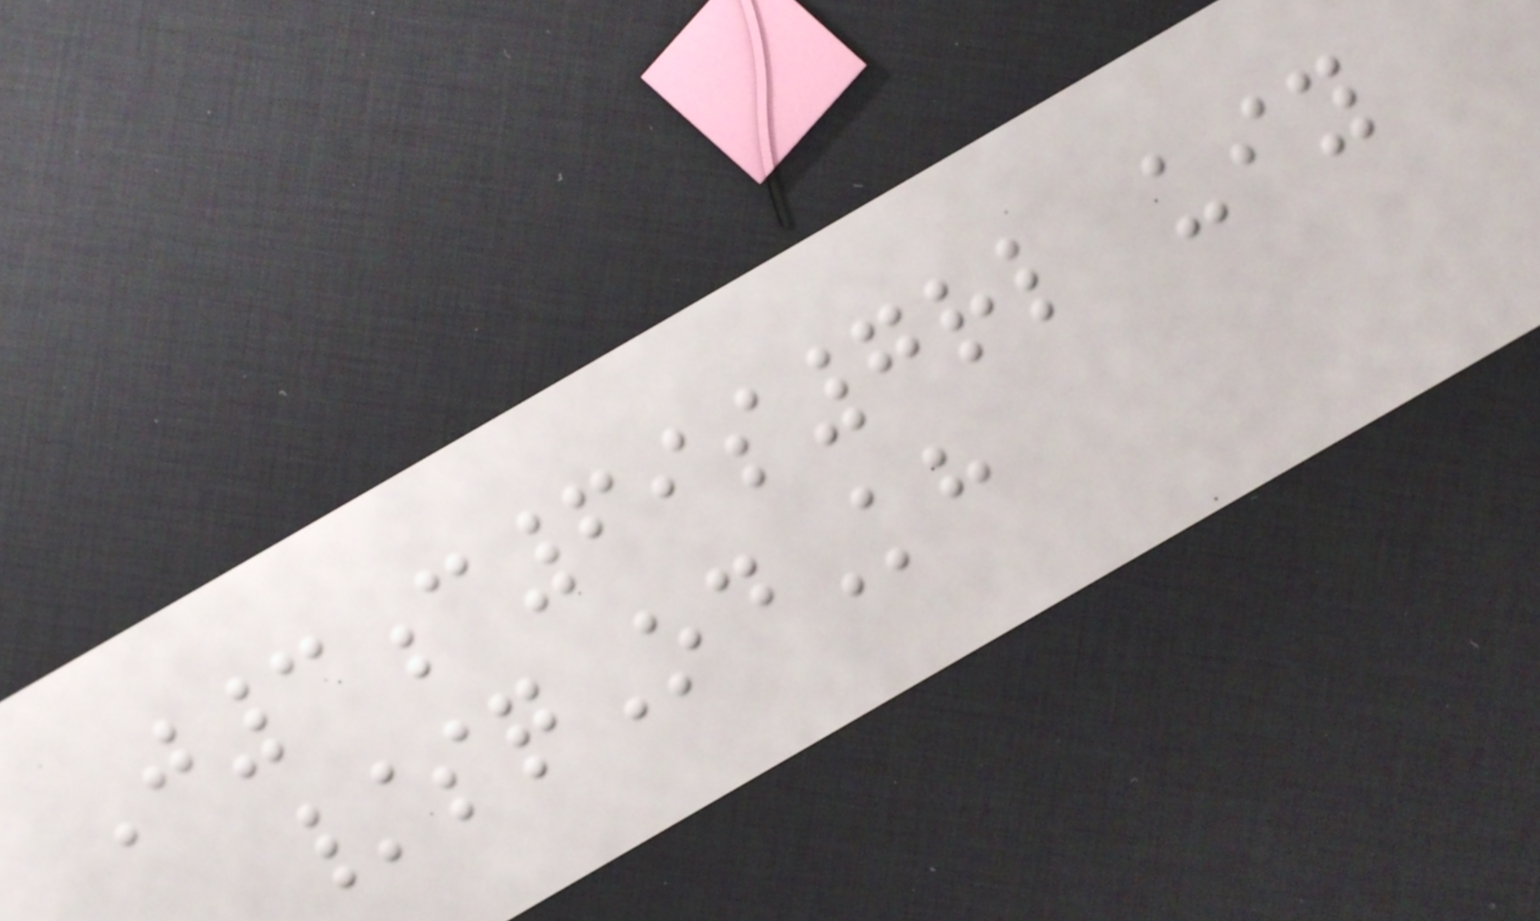J3c69s7rl uiy
/sqOdKh
